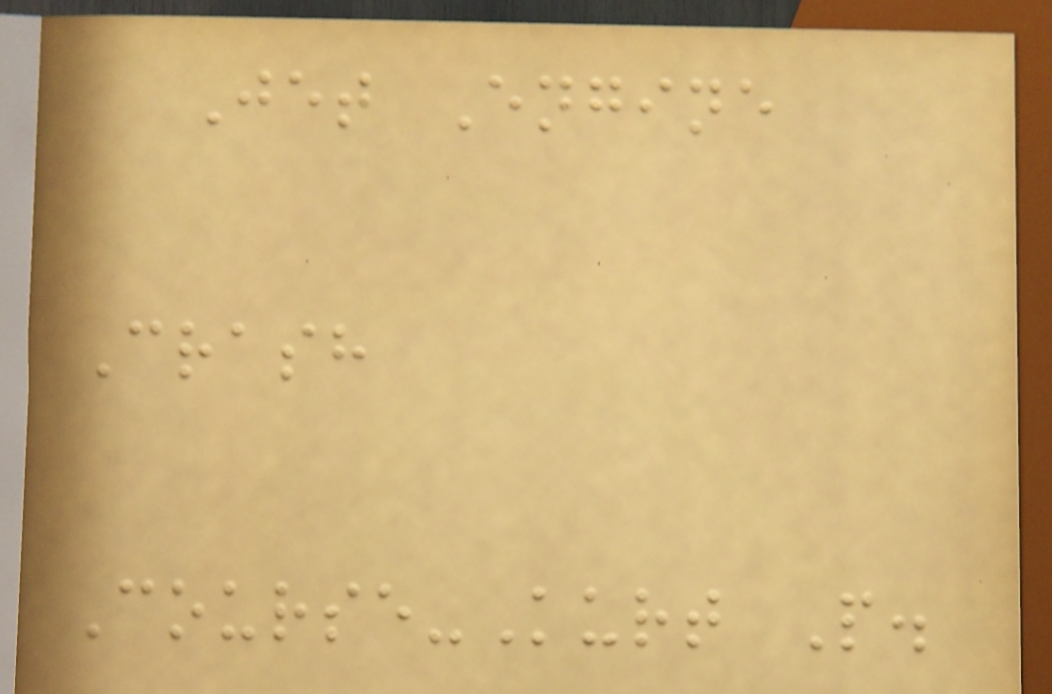Jet Engine
Crash
Course-Kurt P.
